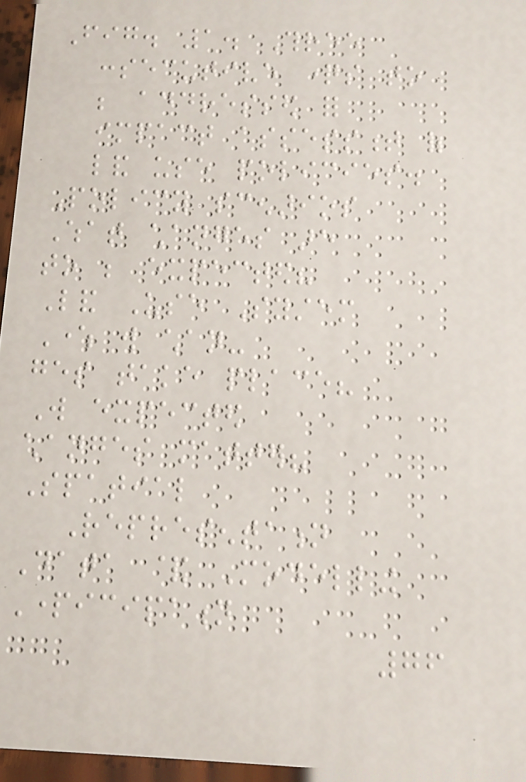Fig. 1. Three
consecutive questions to
be addressed for
impact assessment of
land use policies.
Policy scenarios
What changes are
to be expected?
Land Use System
Where will chan-
ges take place?
Will expected
changes matter?
Spatial
Representation
Data & Modelling
Participation
76
